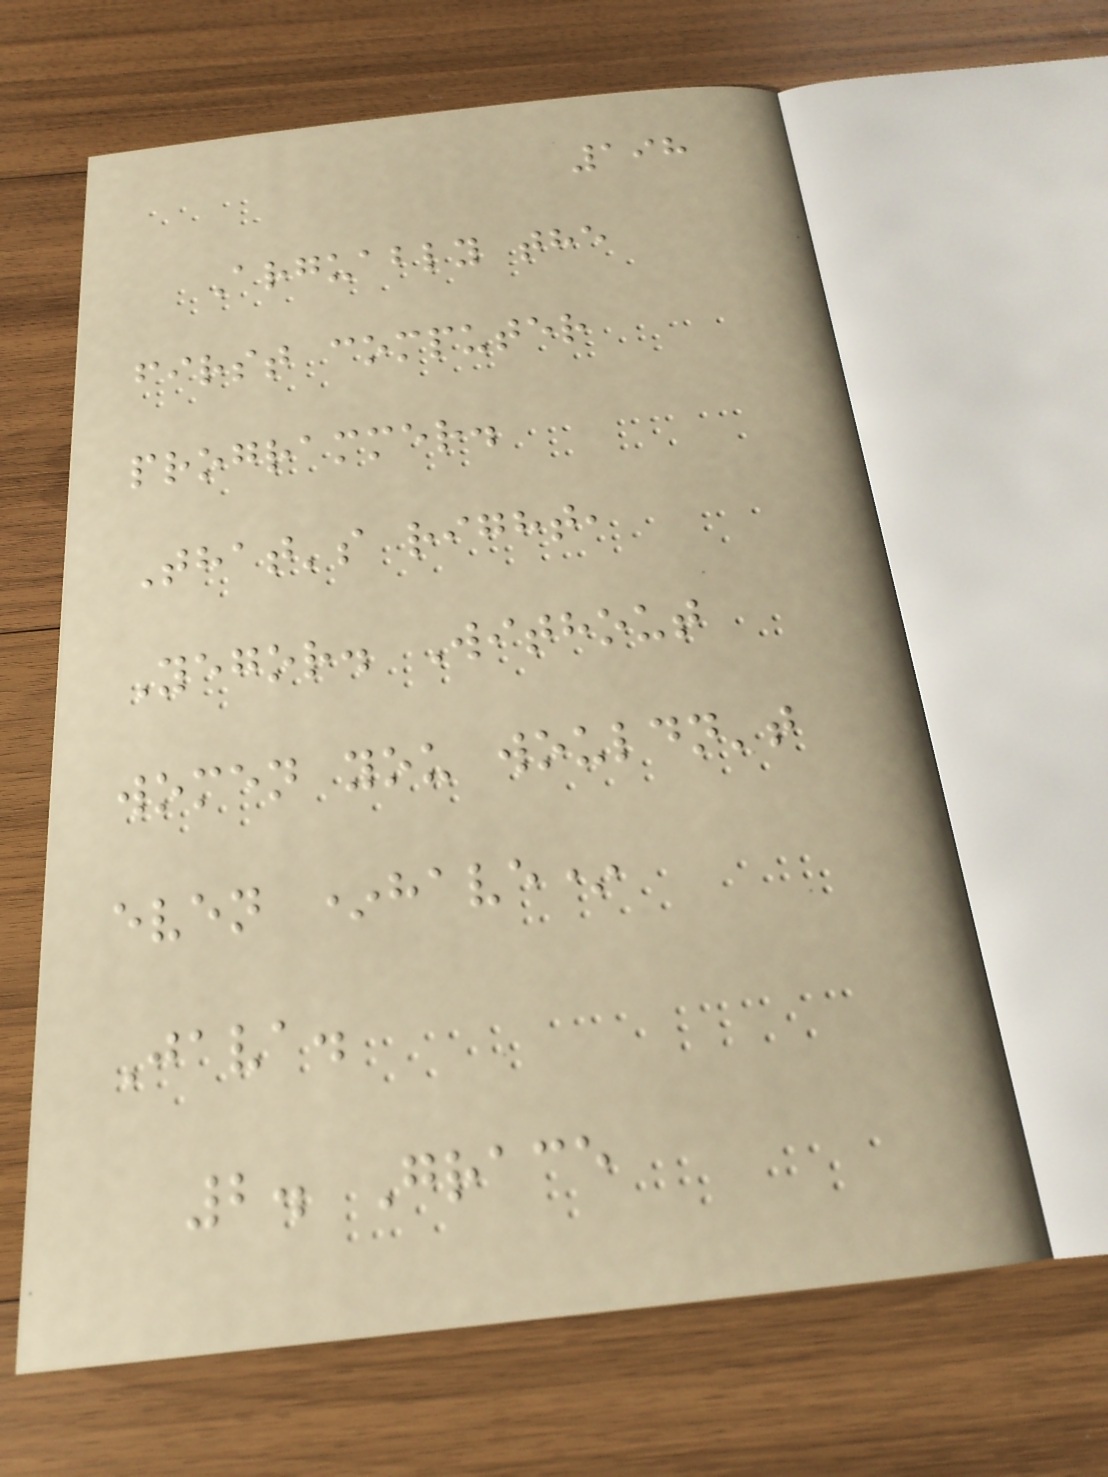198
Arguably the
first computer
programmer.
That's right,
Yegor. Without
women you wouldn't
even *have*
Java.
2. Grace
